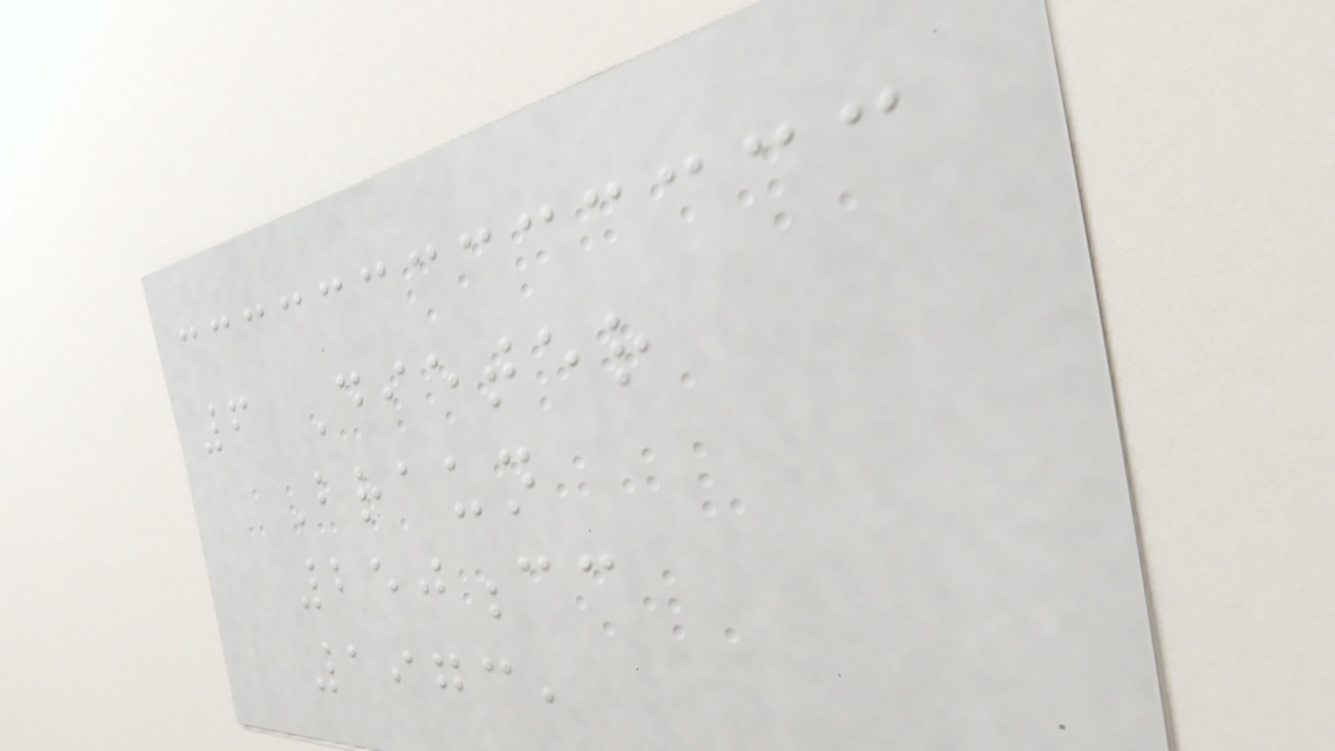6 Dieter
Braun
250cc
1973,
